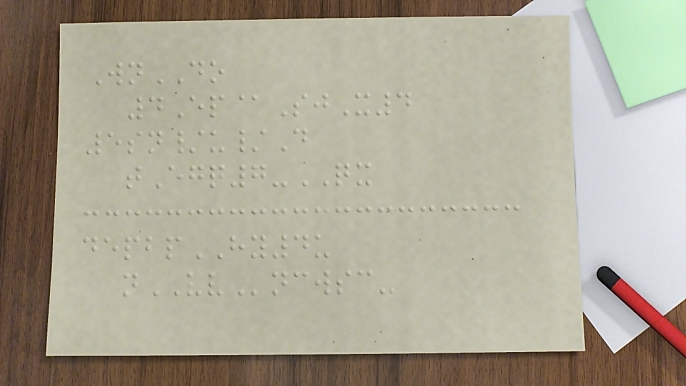WnDO
4Ep@SjX4
5sn/u/D
tEgq7-QX
depbpHY4u
nVVncwsc-
